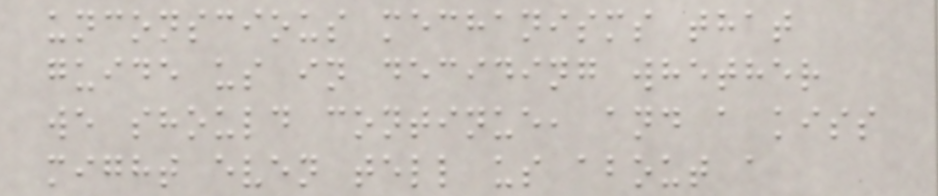unconscious mechanisms that
guide us in deciding whether
we should continue, and a kiss
might even tell us about a
